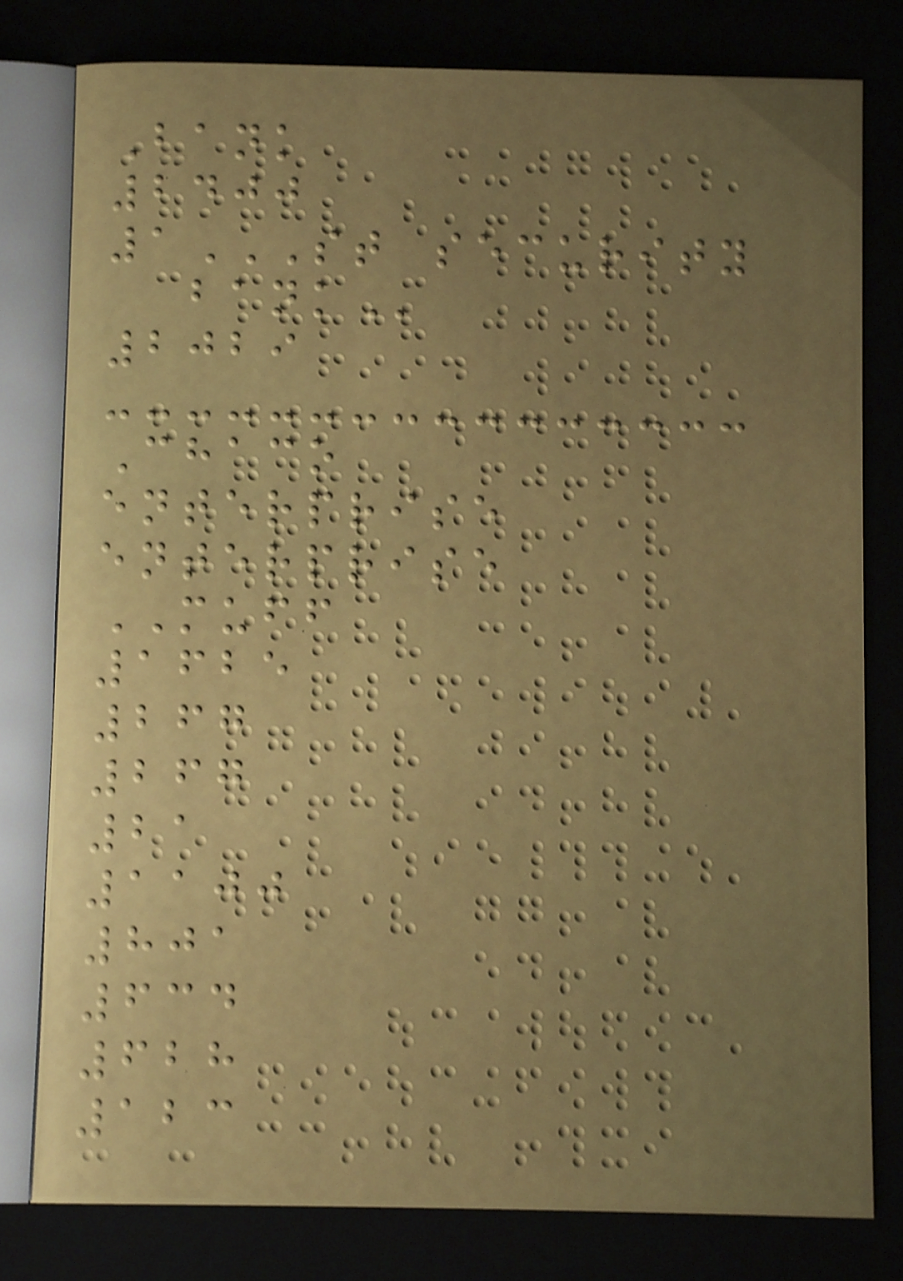Bank
2400
1ST SECURITY
BANK
2029
Chaco
enterprise
enterprise
MUFF
1625
267
267
21
1100
801
634
628
123
